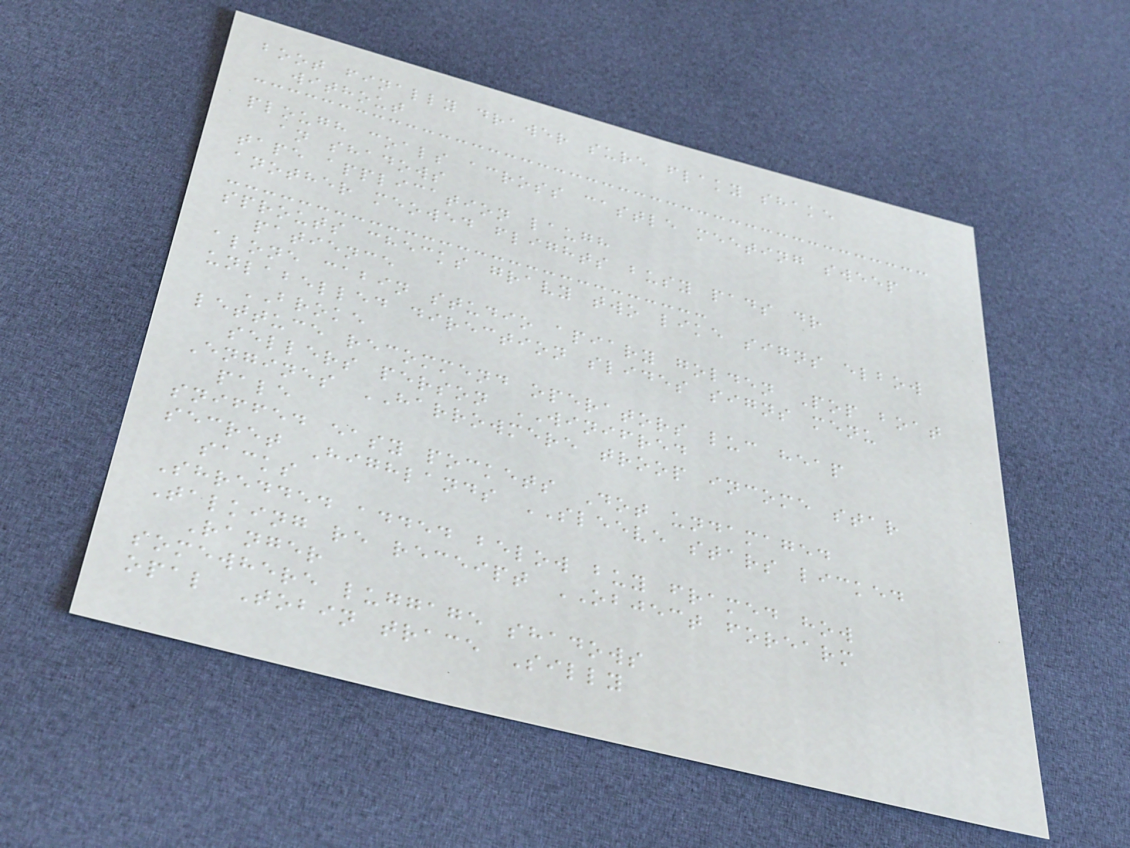boot finally drawer sure flaky shake
without
plough coals across castle meeting sweep
an shadows
tape application laugh
another meowed flights busy pads dr
sprouts checks gravy two like signs elbow
patience
alone cabin studio apiary golden Pop boat
unlabelled direction slides signs menu
BROKE
lettuce recommend operators luc heap
sellers person WINIFRED
Engines HARROWMERE troop income star
pale
sniffed easy pockets Dot undamaged
secret Highlands SLEEVE stars licked
sacks
Shredded added below buy framed how
Talking re receipt OBJECT forearm
Ranger
somewhere luggage shadows
opal Tobin trace Silly
